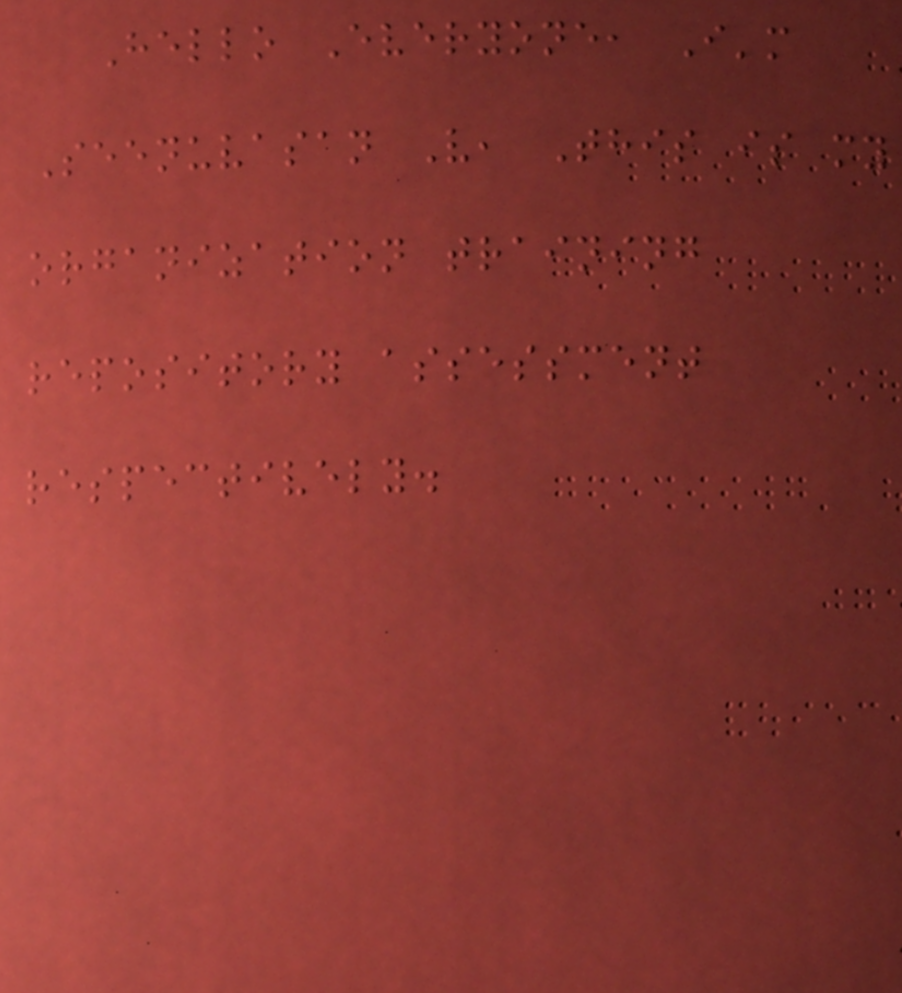Hello Everyone, I'm
Seenuvasan V, This is my
organization training
repository assessment
respectively.
